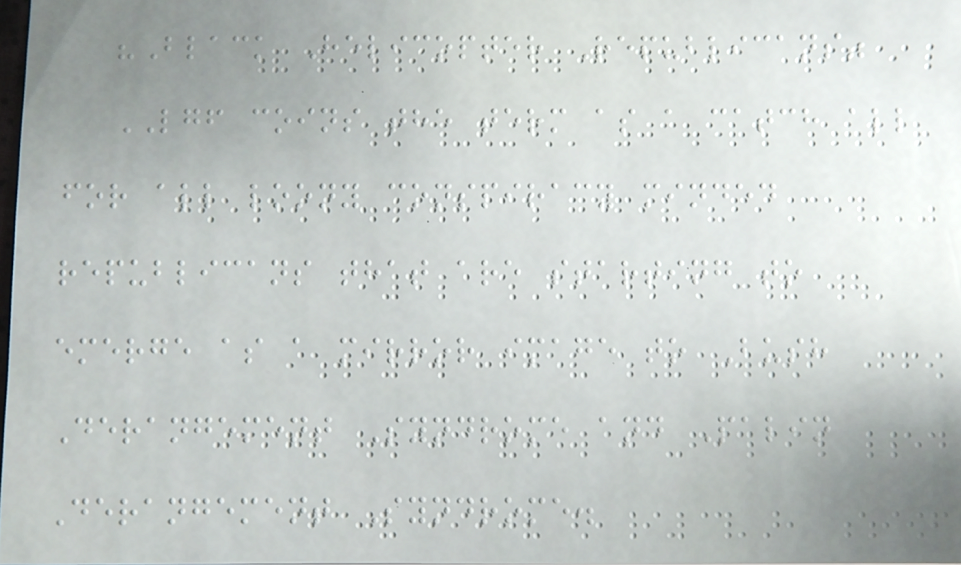"Black Helicopter Republicans"
LGF coins the term as a catch all
for all loony conspiracy minded
republicans that are starting to
emerge as a mirror image to Bush
Derangement Syndrome and Palin
Derangement Syndrome.
